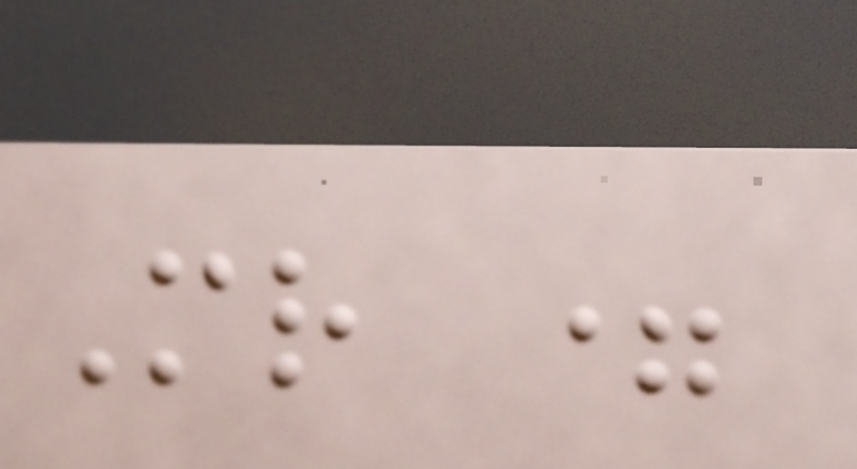Mr =
